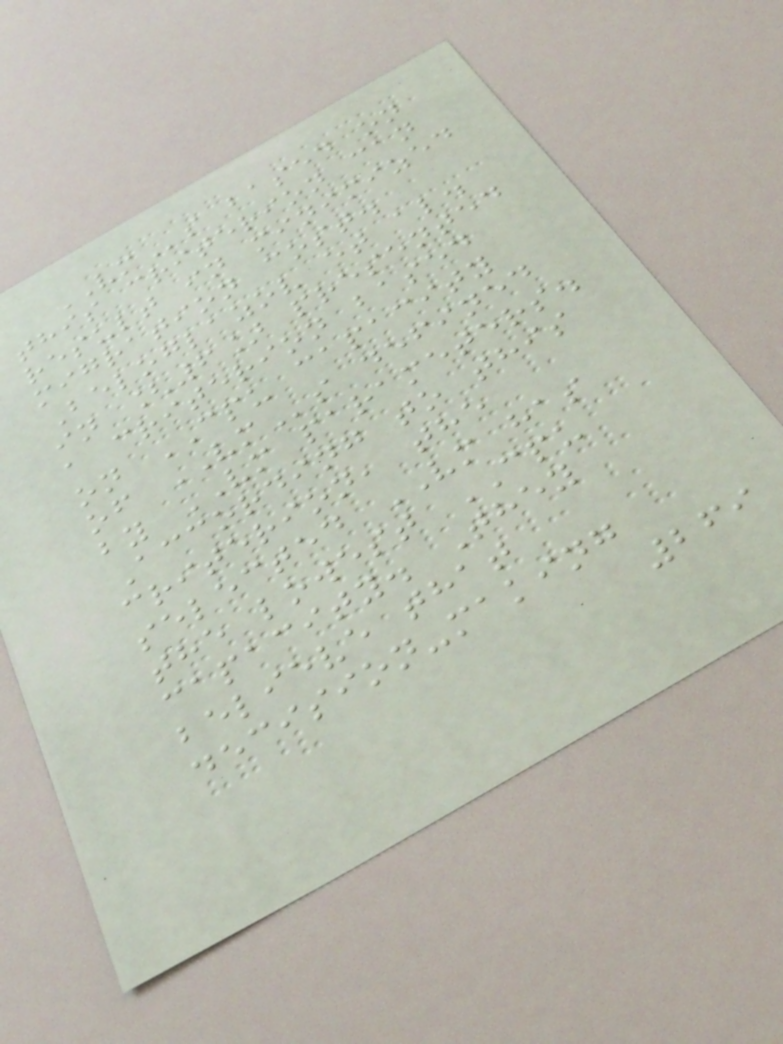VMs based on
this criterion can
result in minimized
migration cost.
Beloglazov et al.
in [6] presented
a criterion based
on CPU capacity
of VMs defined
by VM parameters.
According to this
criterion, the
selected VM has
the lowest CPU
capacity. They
believe that
decision-making
269
